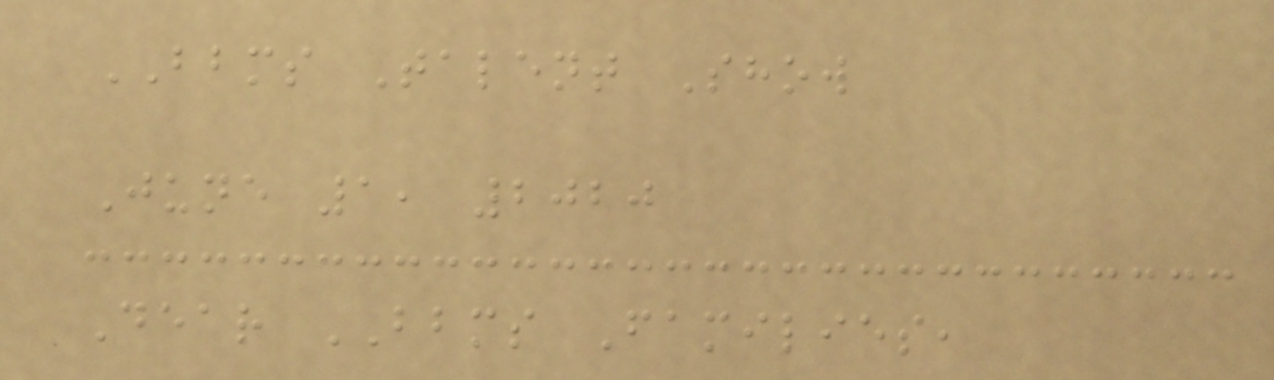BBMS Talent Show
June 1, 2020
Dear BBMS Families,
